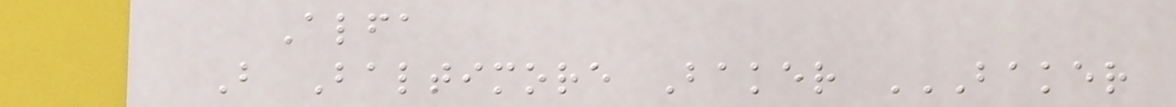Alfa
B Baltimore Baker BAKER
